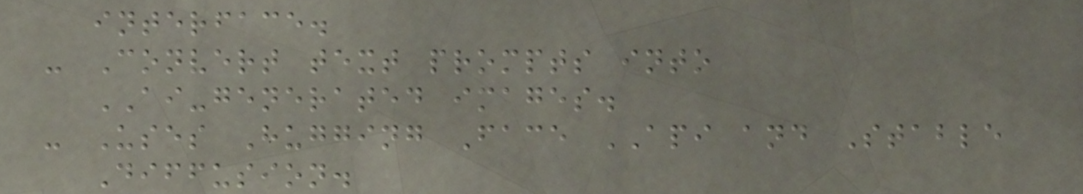interface.
- Convert text prompts into
AI-generated images.
- Uses Hugging Face API and Stable
Diffusion.
